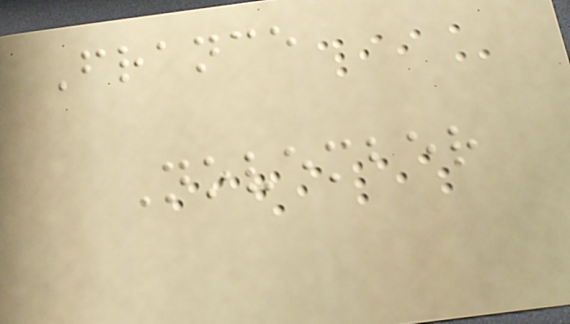France
November
